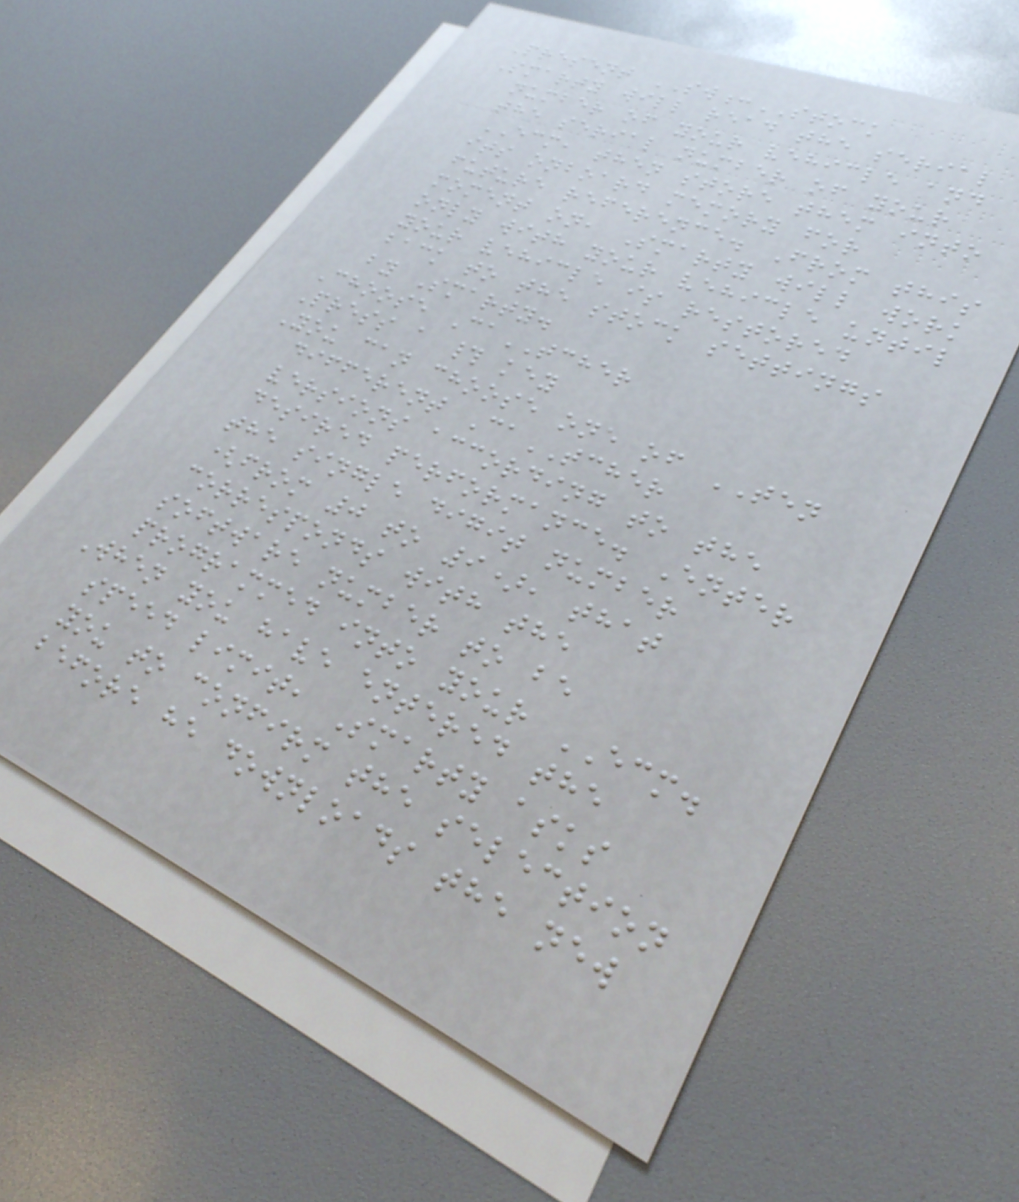Present SW:STOCK
Smarty will read the serial
number of your vehicle and
the serial number of your
ECM, then store them into
its onboard memory for
future reference. From this
moment on, Smarty will work
only with your vehicle until
your vehicle is restored
back to the stock settings
by Smarty.
Choose CaTCHER
Press a # key
You can choose one of TEN
different CaTCHER
versions according to the
desired performance. Enter
the single digit number
(from 0 to 9), that
corresponds with the
software number to be
programmed into your ECM.
When you have entered the
speed limit, Smarty asks
you to confirm the selection
before he downloads the new
